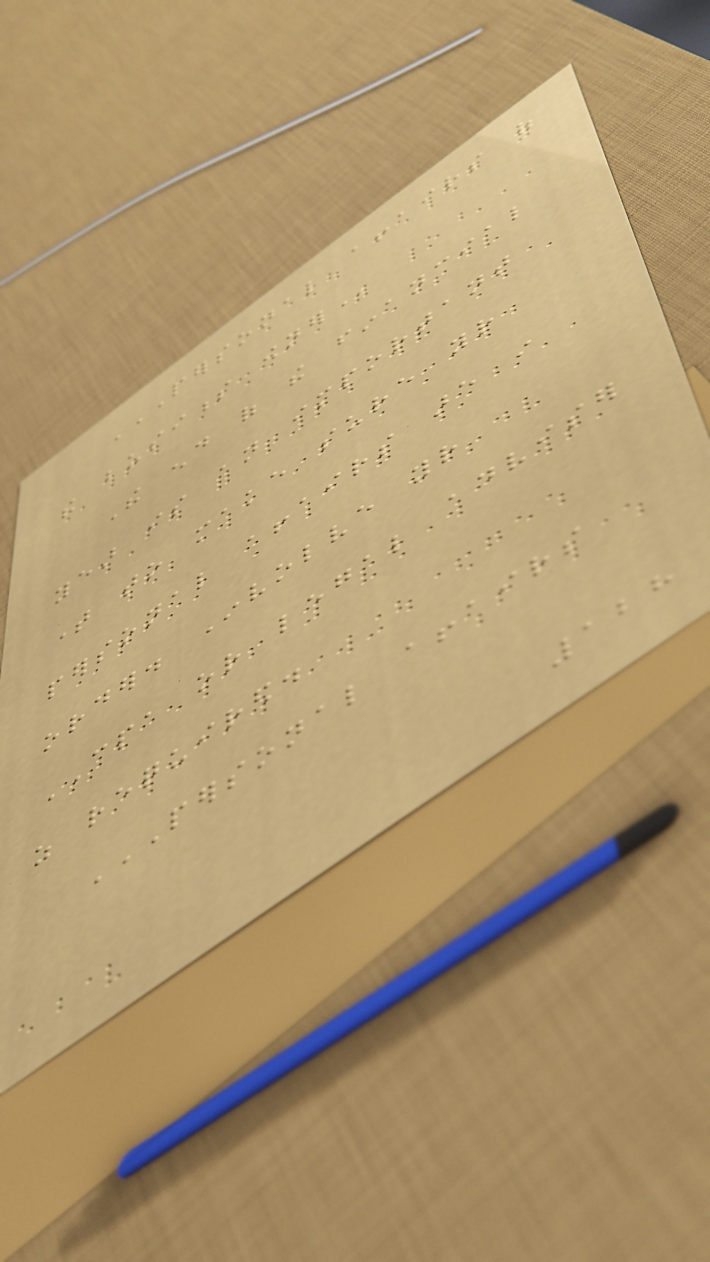PERSONAL AFFAIRS OF
THE BUSINESS OWNER
The end of the financial
year is an important
time to make sure your
personal affairs are in
order. Involve your
CPA or legal adviser
as required.
PERSONAL AFFAIRS
128
